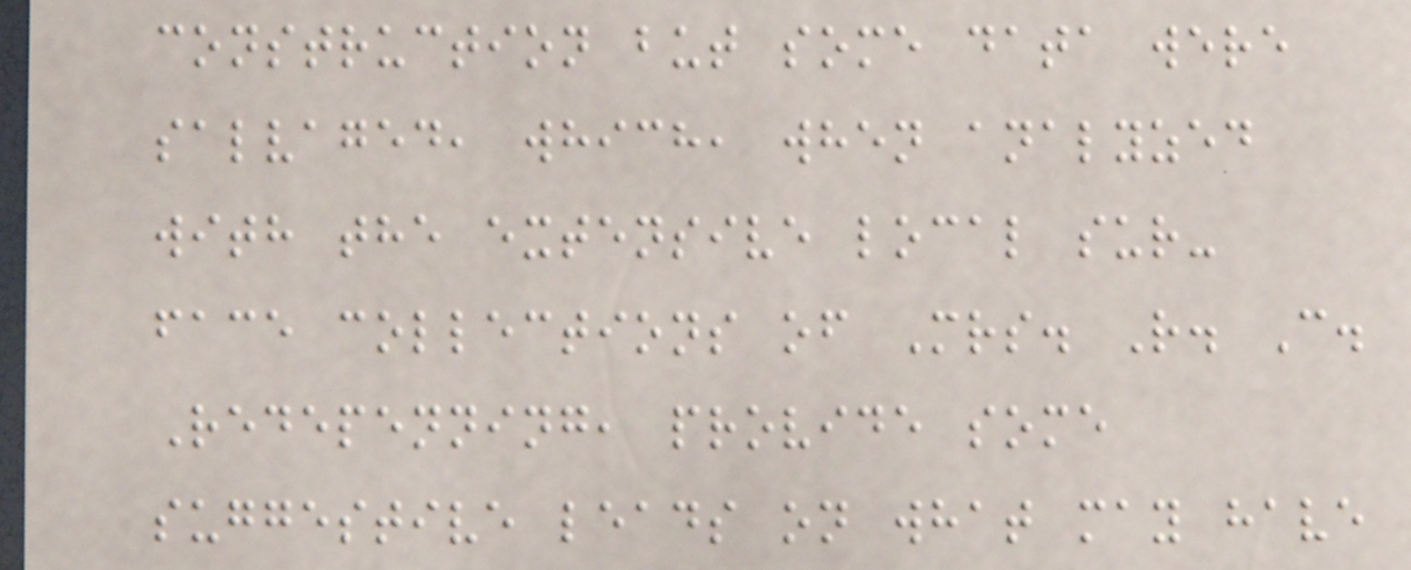construction but some data were
salvaged, which, when analyzed
with the extensive local sur-
face collections of Mrs. R. C.
Redepenning, provide some
suggestive leads on what may have
